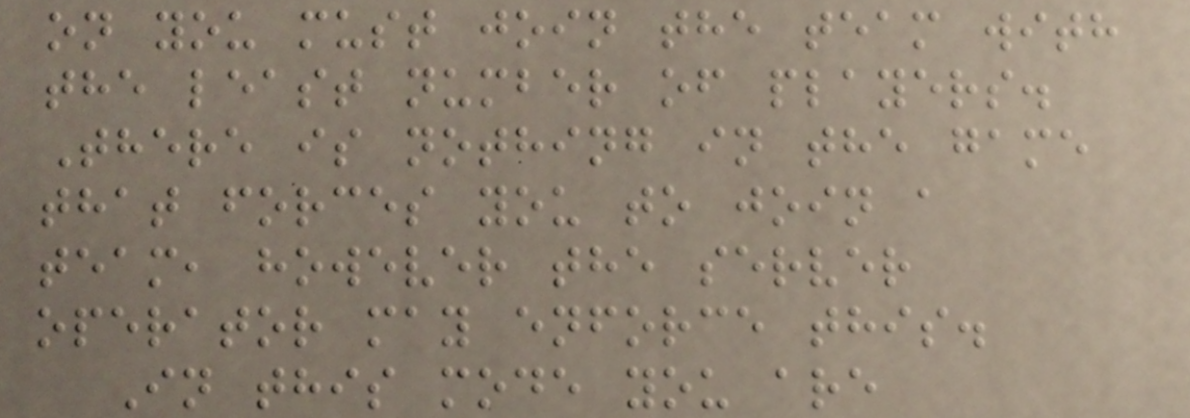on you must join the team with
the least number of players.
There is nothing in the game
that forces you to join a
team, however the server
operator may enforce this.
In this mode you are
